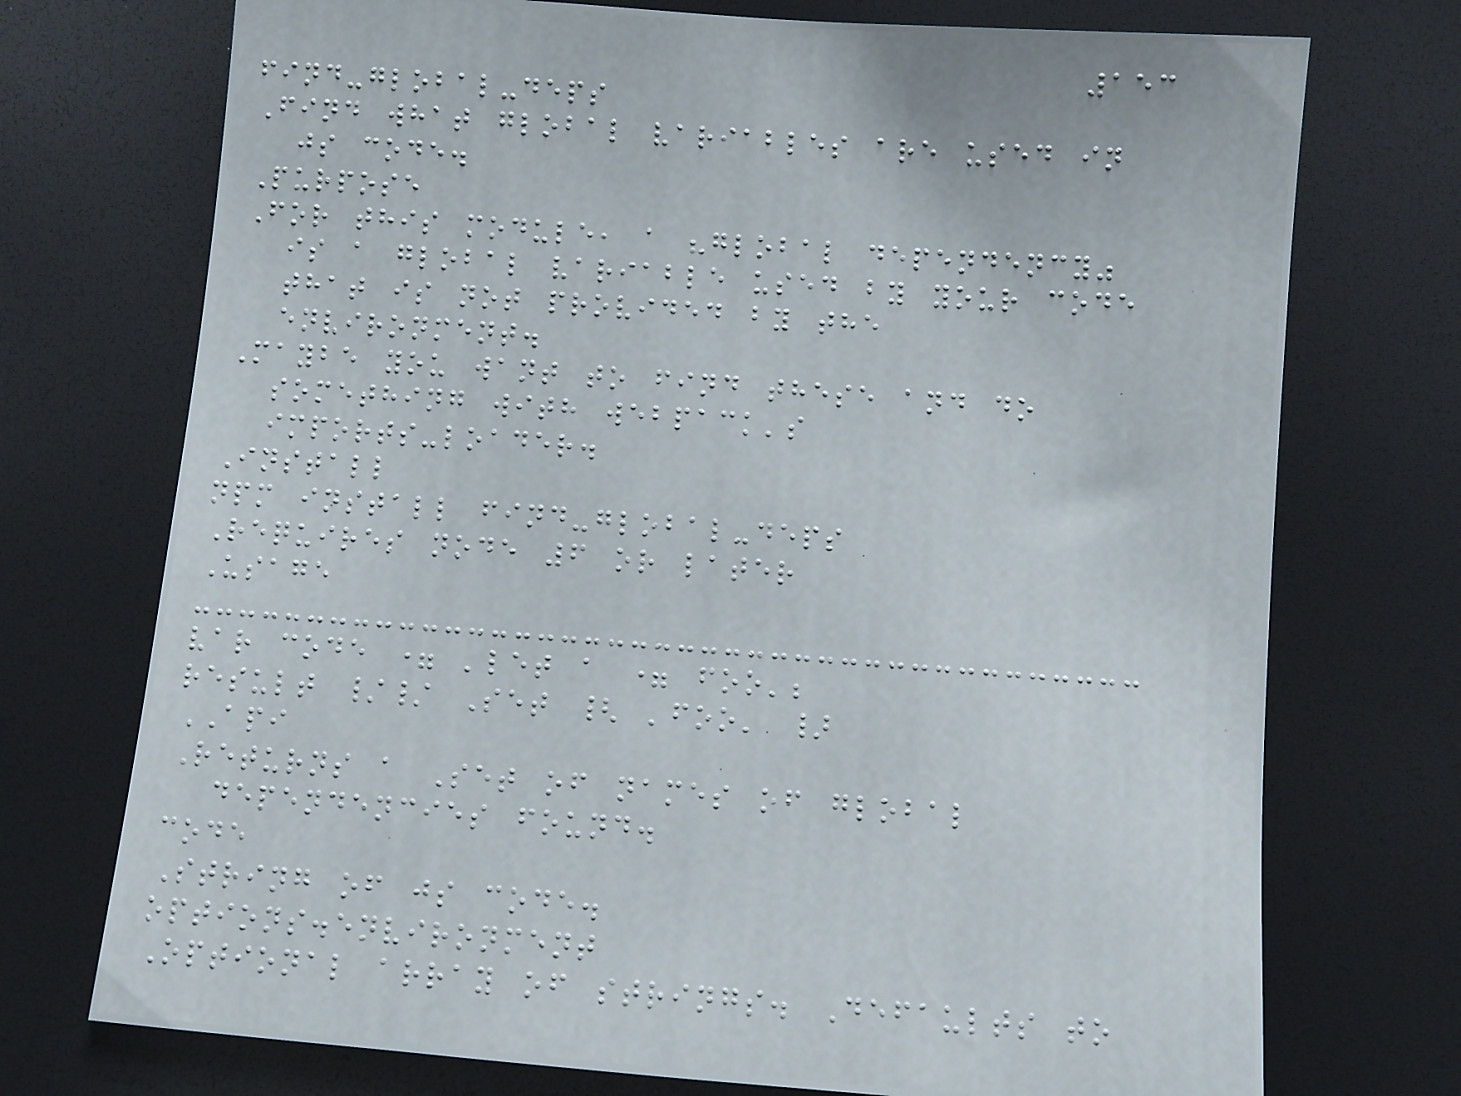153
find-global-deps
Find what global variables are used in
js code.
Purpose
For this module, a "global dependency"
is a global variable used by your code
that is not provided by the
environment.
Maybe you want to find these and do
something with webpack's
imports-loader.
Install
npm install find-global-deps
Requires node 6 or later
Usage
var code = 'let a = foo';
result // Set { 'foo' }
API
Returns a Set of names of global
dependencies found.
code
String of js code.
options.environment
Optional array of strings. Defaults to
